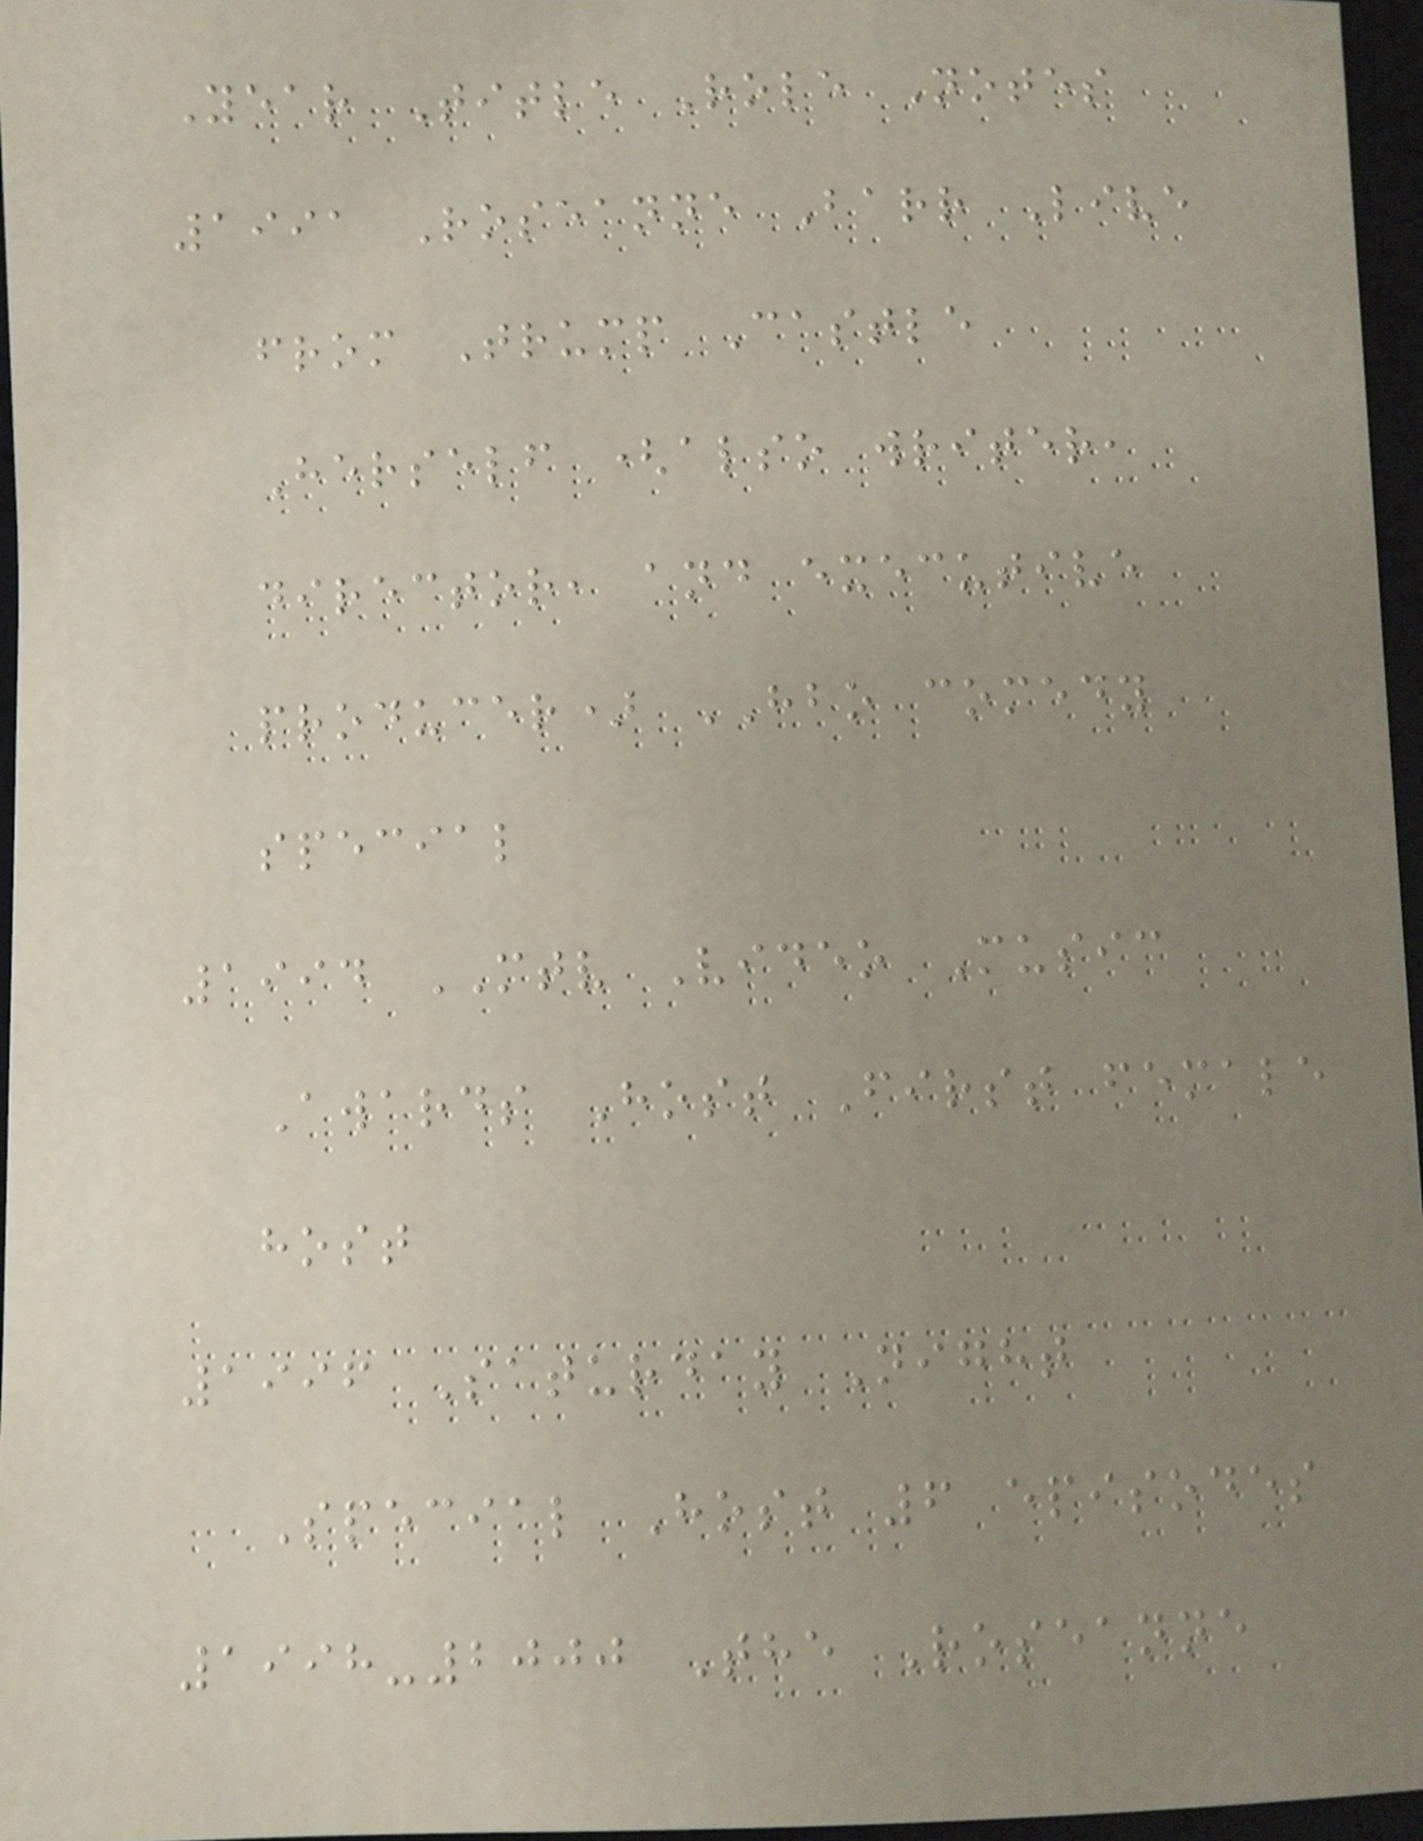Year Title Role Notes
1991 Roseanne Barr Live
from Trump Castle
Herself (also writer,
director, and executive
producer) HBO comedy
special
1994 MTV Video Music
Awards Host First female
host
1996 Saturday Night
Special Host 6 episodes
1998-2000 The Roseanne
